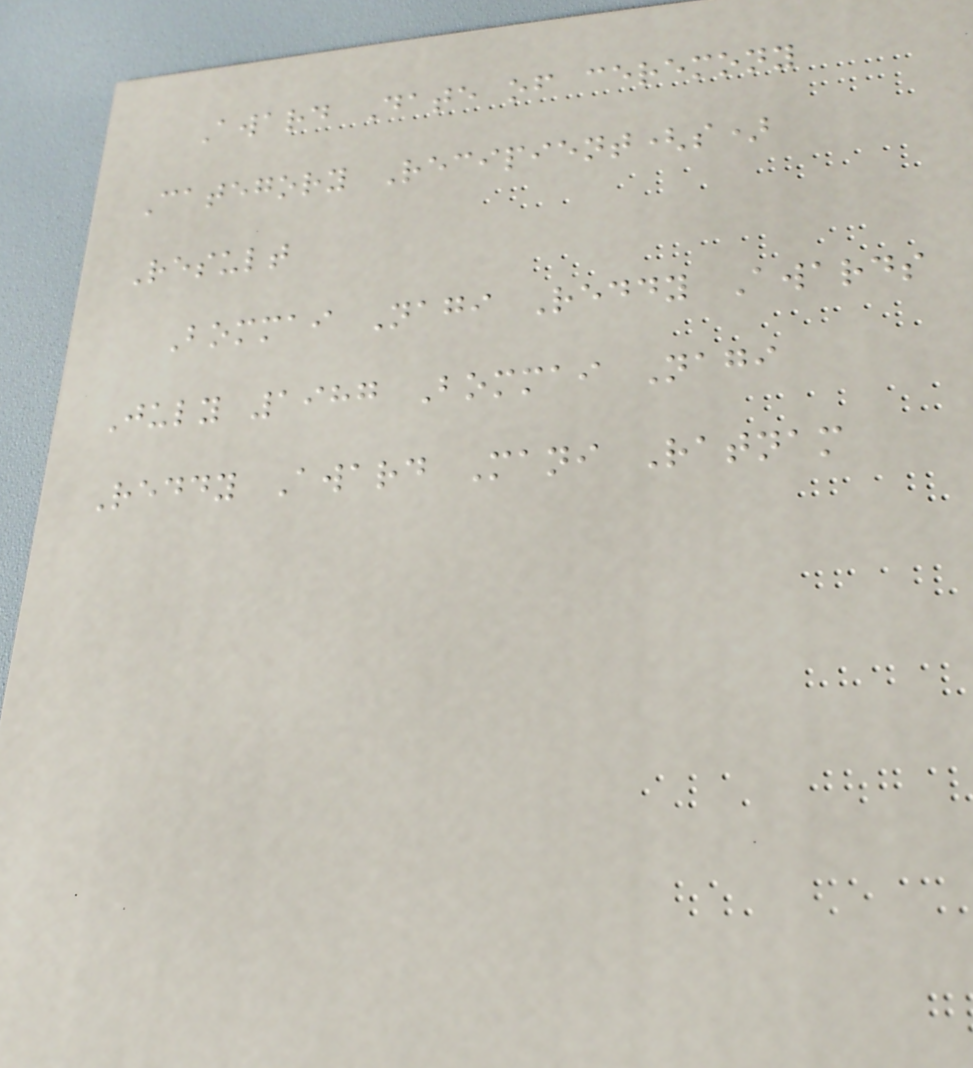Award Date of ceremony
Category Recipient(s)
Result
Bommai Nagi Reddy Awards
July 1987 Bommai Nagi
Reddy Award Mani Ratnam
